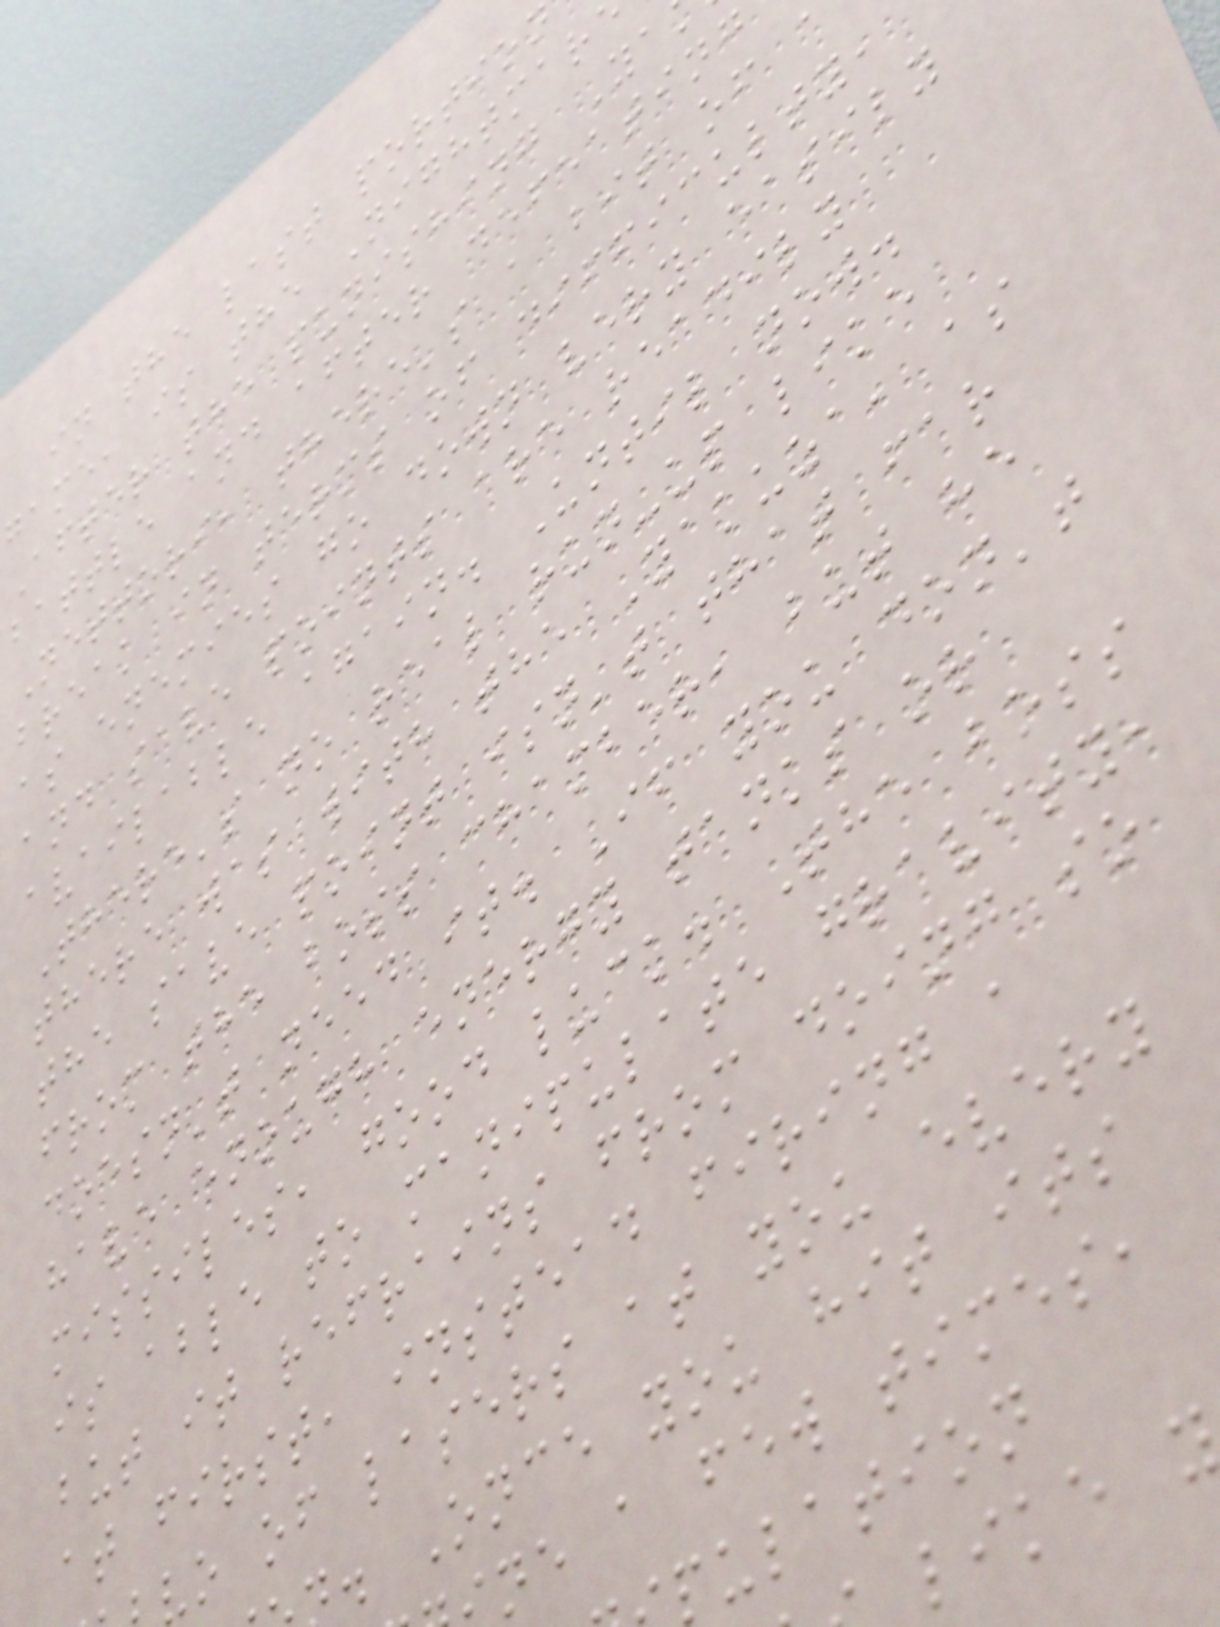in the last portion
game, is the Nightmar
After the punishing Ya
battle and after defeating
Nettori, there's a bit of
break in terms of difficulty,
as enemies go down very easily
and save points are readily
available again. Until now.
There's no real run-up like
there was with the Yakuza, as
the save point isn't that far
from the boss chamber, but he
doesn't need it. If you don't
have enough energy tanks or
missiles, good luck. The boss
is able to manipulate gravity,
but it refrains from doing so
at first, instead firing a
vo of lasers at you every
. Once you hit its
ne a few times,
pulation
